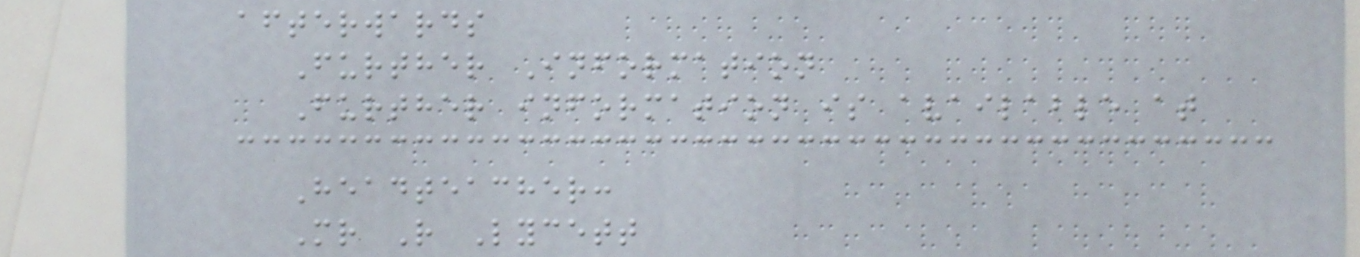afterwards
Further Information
Further information is available at
Headteacher:
Mr R Lycett
